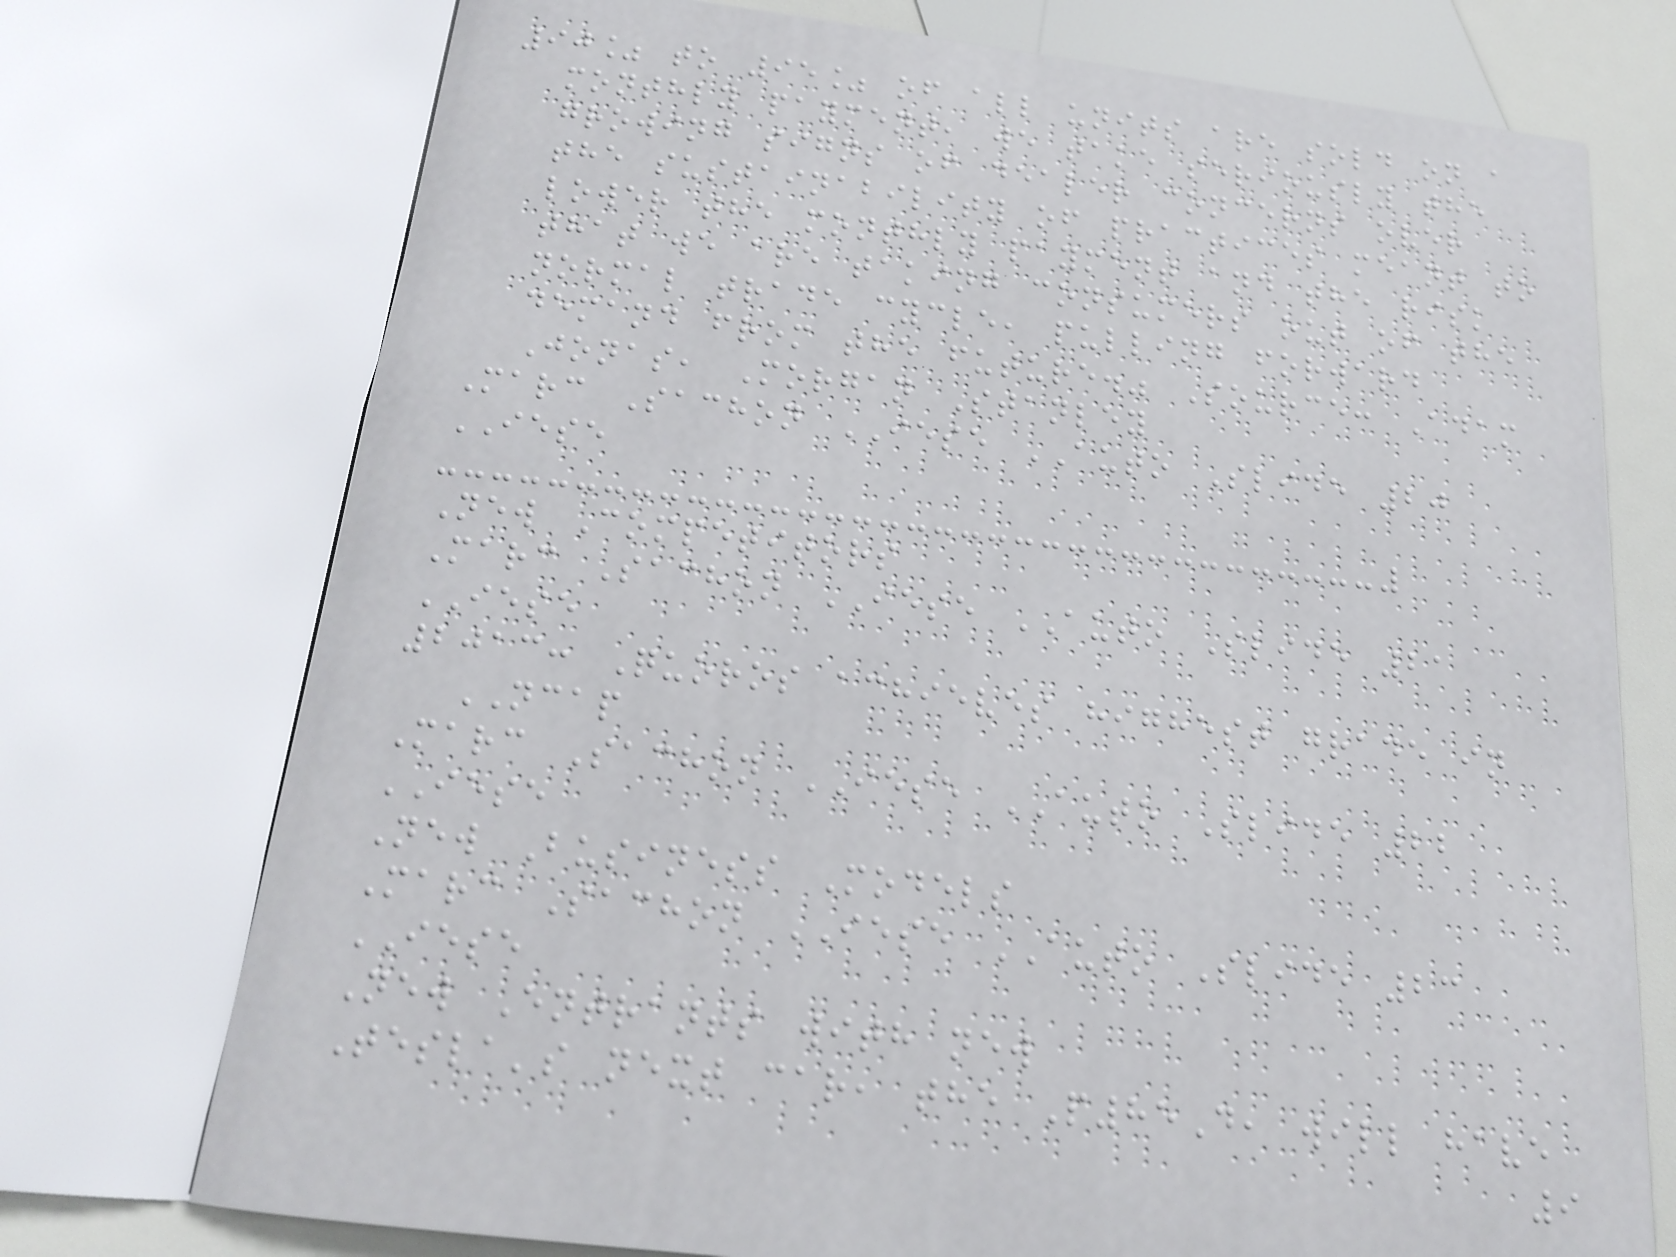90% to 95% of all units are sold on a
monthly payment, we take seriously the
growing signs of dealer concerns over
the sustainability of practices meant to
lower the monthly payment and the risk
that we are taking consumers out of the
normal trade cycle, pulling forward
demand from the future." Source: Adam
Jonas, Morgan Stanley
Marc Sachon IESE AUTO Slide 20
IESE
New Competitors
Marc Sachon IESE AUTO Slide 21
IESE
2013: Quoros achieves highest grade in
NCAP
Marc Sachon IESE AUTO Slide 22
IESE
New Business Models
Marc Sachon IESE AUTO Slide 23
IESE
New Entrants with new
Tesla's next car, the P85D, will have
9
